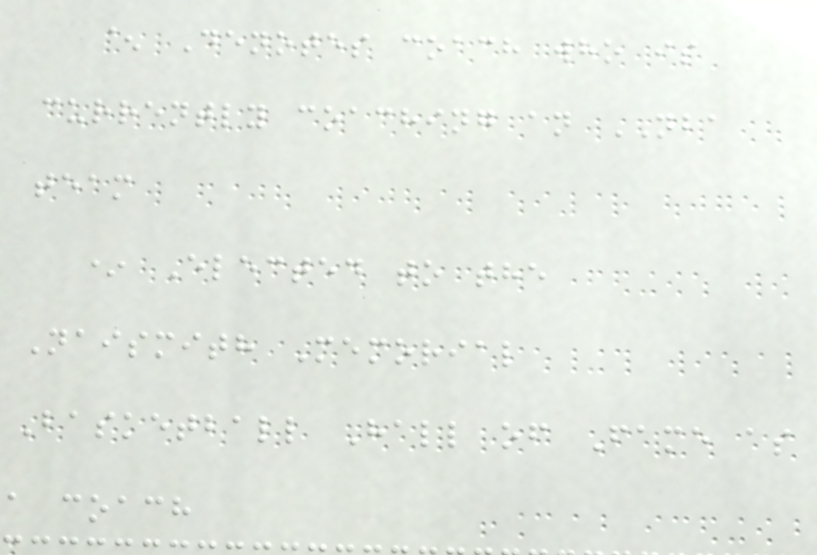^ Denotes coach who is
currently coaching an NBA
team
* Elected to the
Naismith Memorial
Basketball Hall of Fame as
a coach
